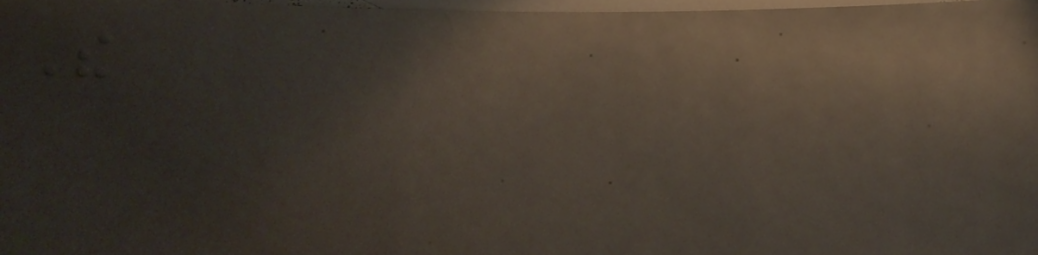The
